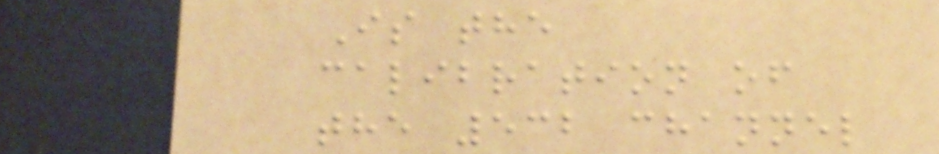Is the
calibration of
the 532 channel
